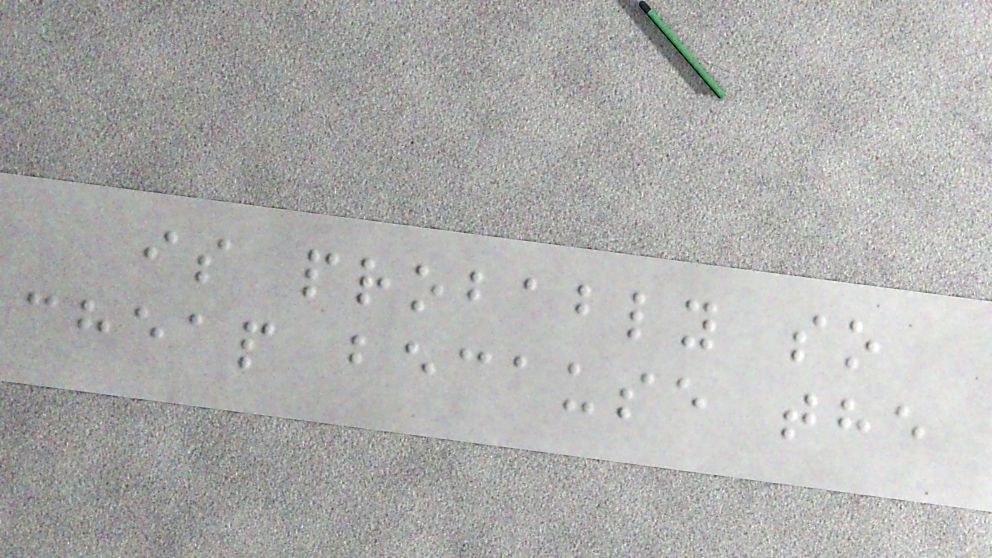is probably so
cheap because the
